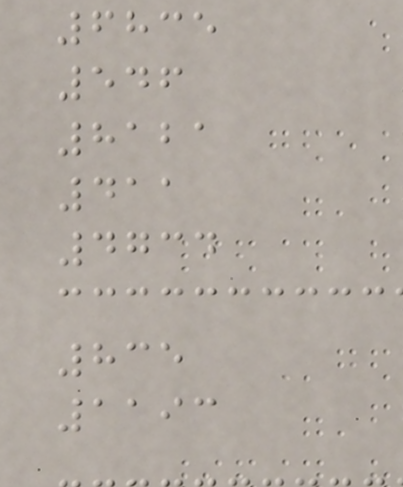6835
546
8121
411
4734
835
1193
